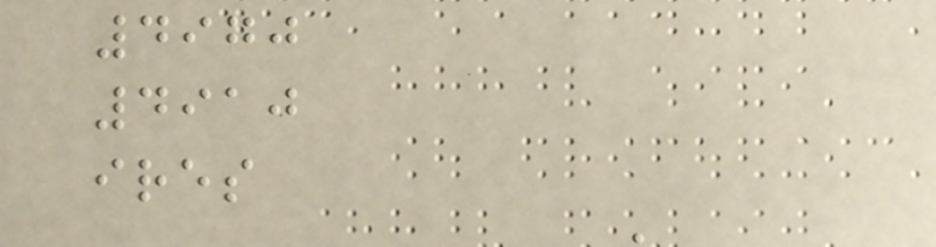4970
4910
ires
